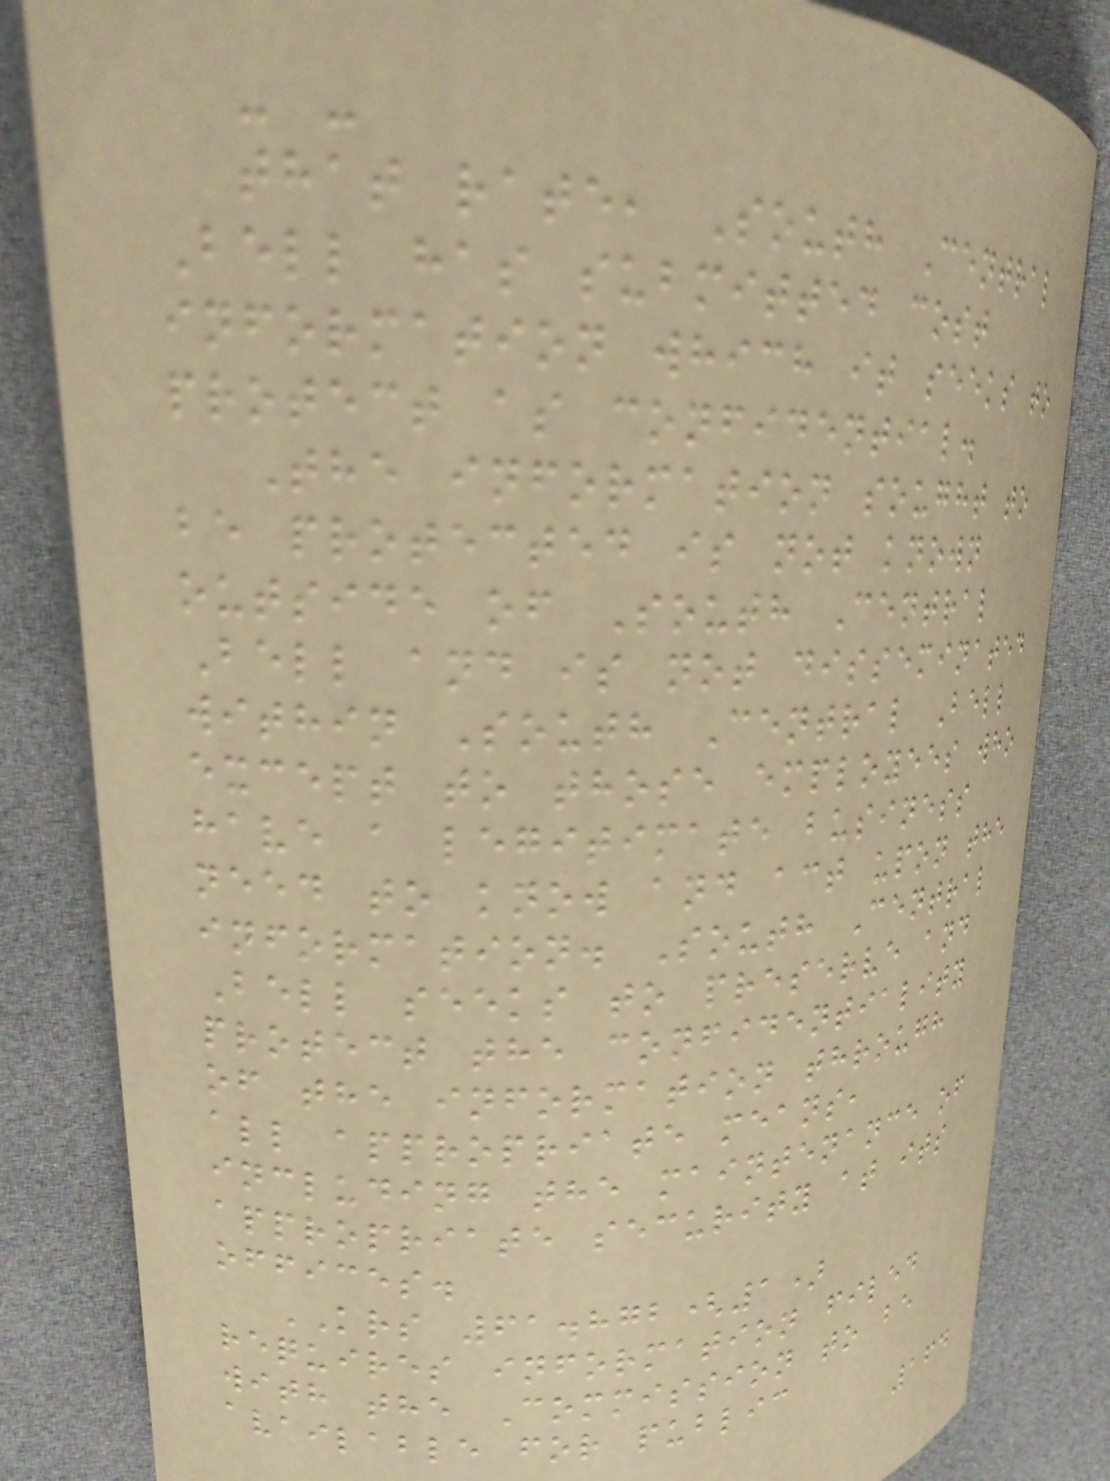- -
that rate, South Central
Bell has submitted cost
information which it seeks to
protect as confidential.
The information sought to
be protected is not known
outside of South Central
Bell and is not disseminated
within South Central Bell
except to those employees who
have a legitimate business
need to know and act upon the
information. South Central
Bell seeks to preserve and
protect the confidentiality
of the information through
all appropriate means,
including the maintenance of
appropriate security at its
offices.
KRS 61.872(1)
requires information filed
with the Commission to be
available for public
164
